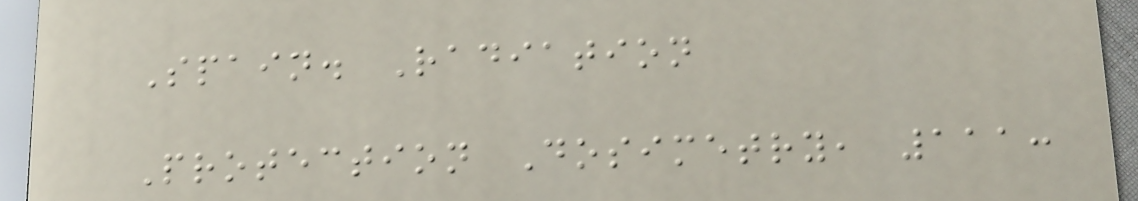Spain. Radiation
Protection Dosimetry, 111:
